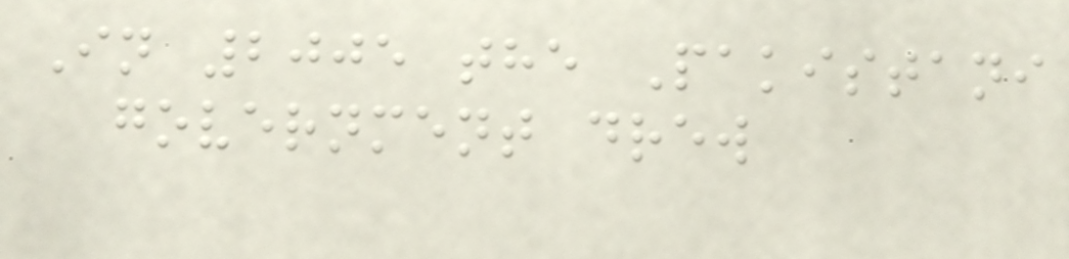In 2005 the Pakistani
government drew
